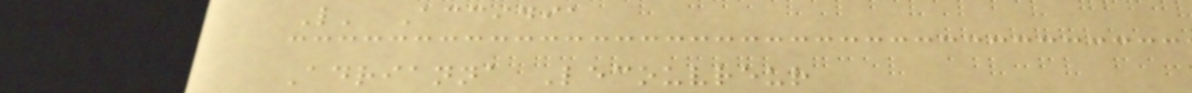L' Accidia
Adrianna Lecouvreur
